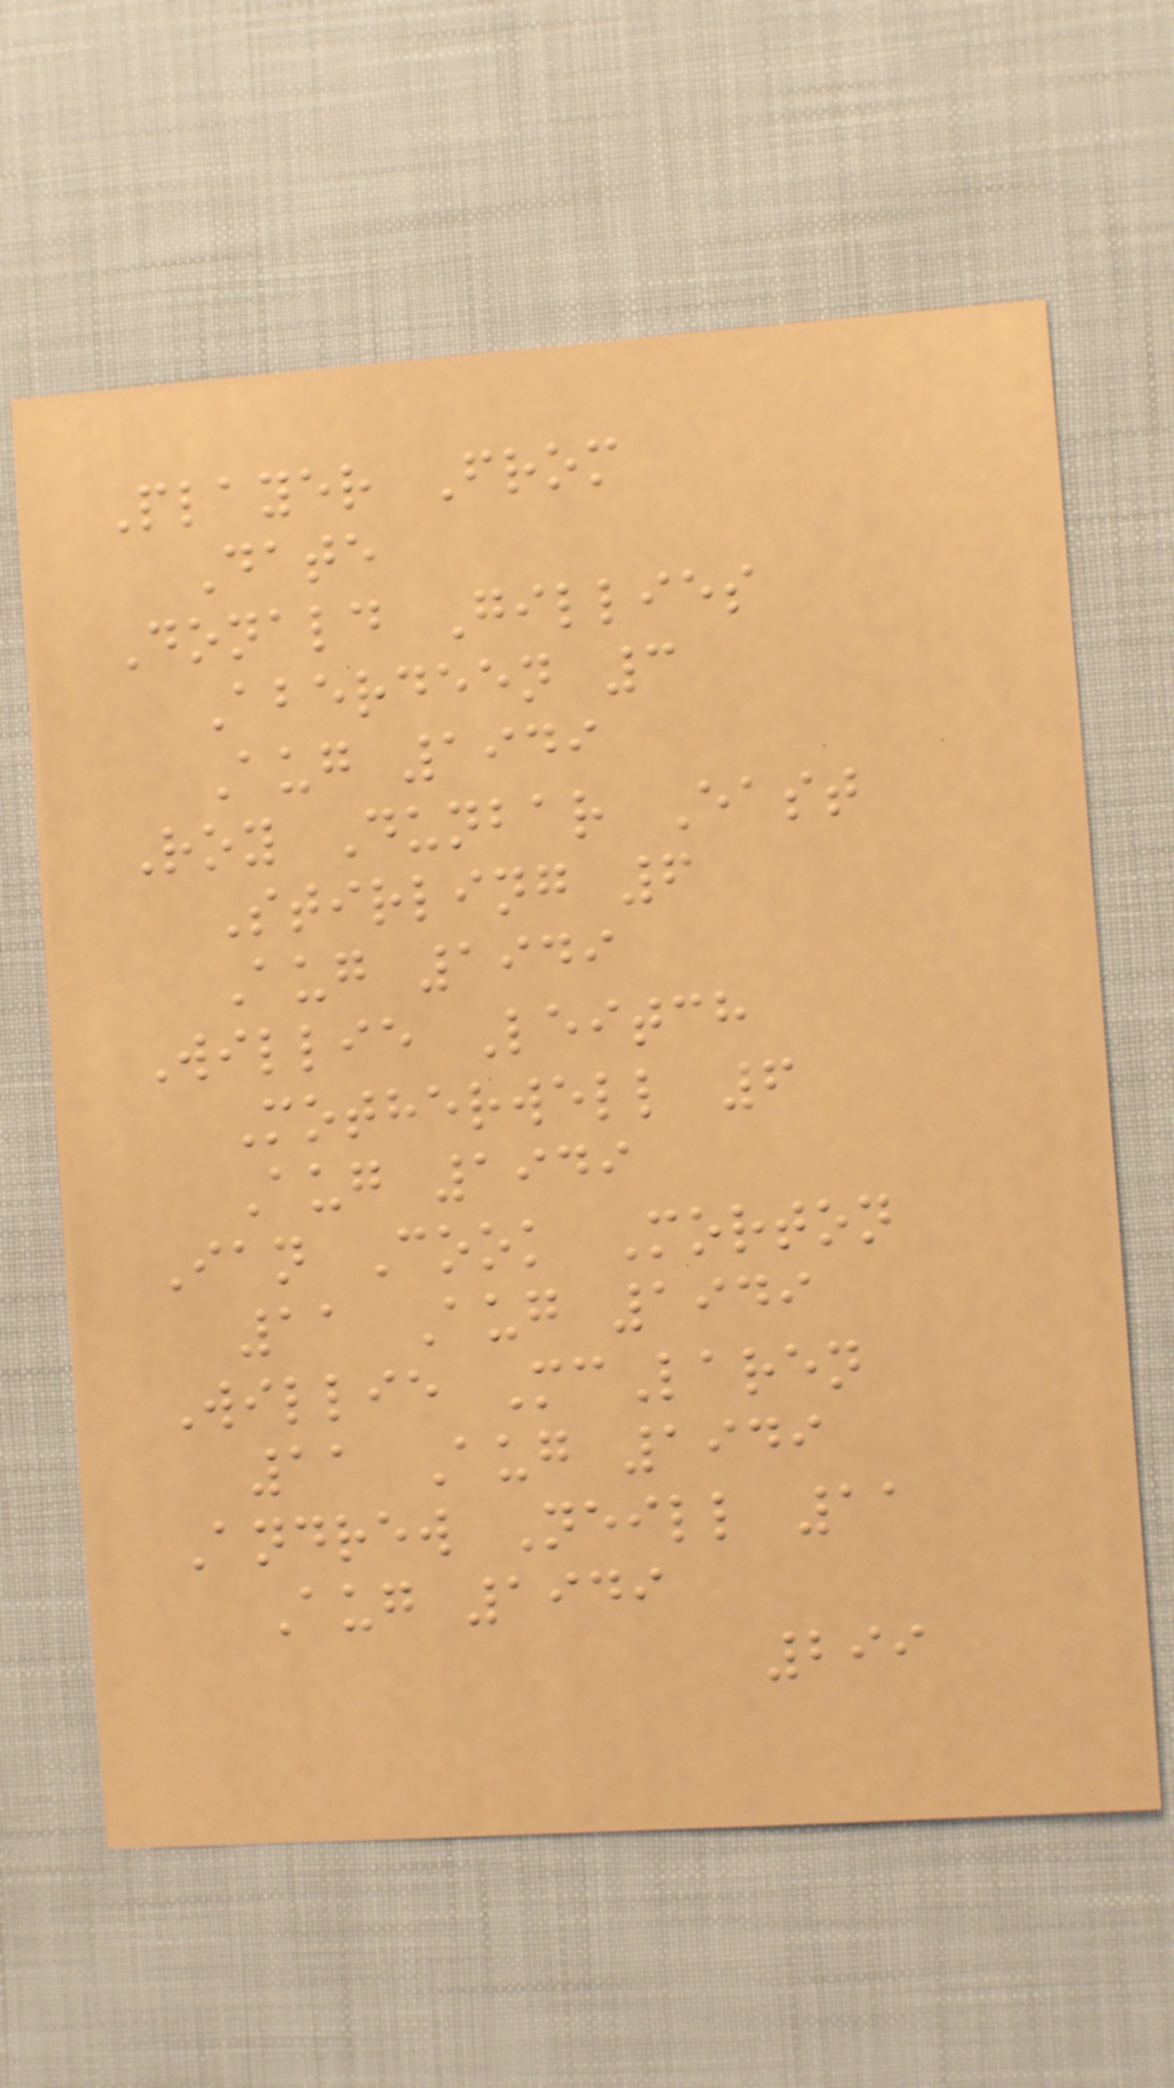Player From
Date
Donald Gillies
Aberdeen 3
Aug 1949
Roy Dunbar East
Stirling 6
Aug 1949
Willie Leitch
Motherwell 6
Aug 1949
Ian Cook Morton
11 Aug 1949
Willie McLaren
11 Aug 1949
Andrew Neill 11
Aug 1949
299
